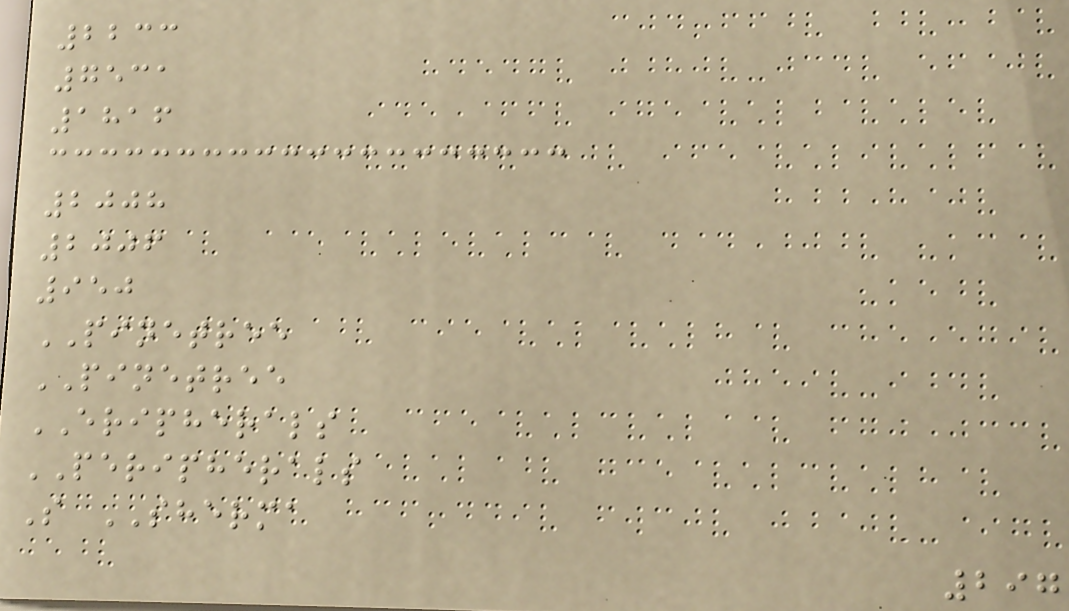2233
7531
1816
2008
2006
950
PINETREE
PINETREE
ERIPHERALS
PERIPHERALS
S SHERMA
297
